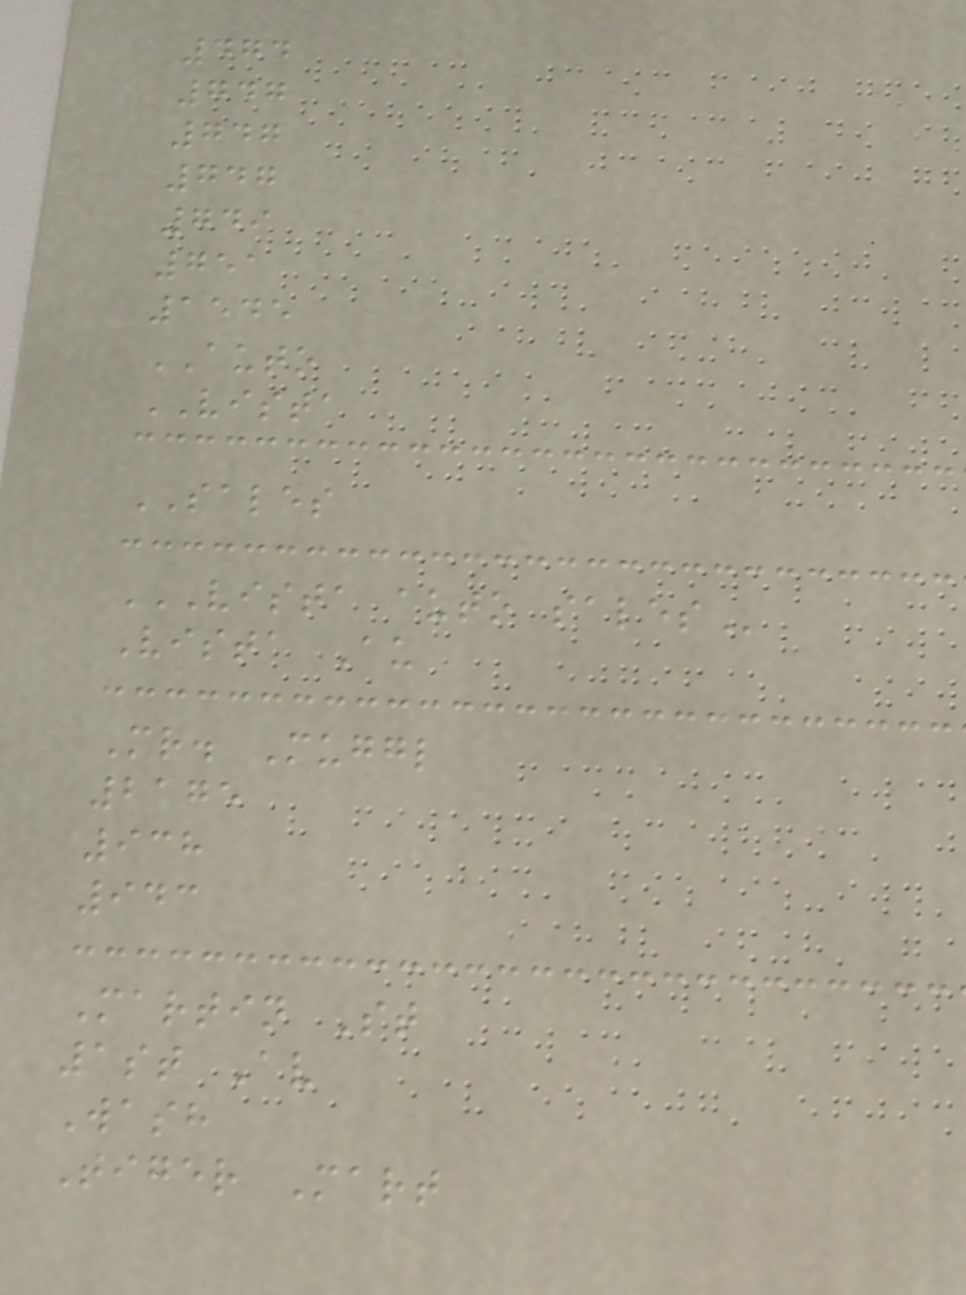474
747
747
747
749
751
1545
AUTO
VISTA
SALES
VISTA AUTO SALES
Vista Au
Mr. Muggl
2175
938
943
Martin St
1st Av
Wash
Tiger Mart
